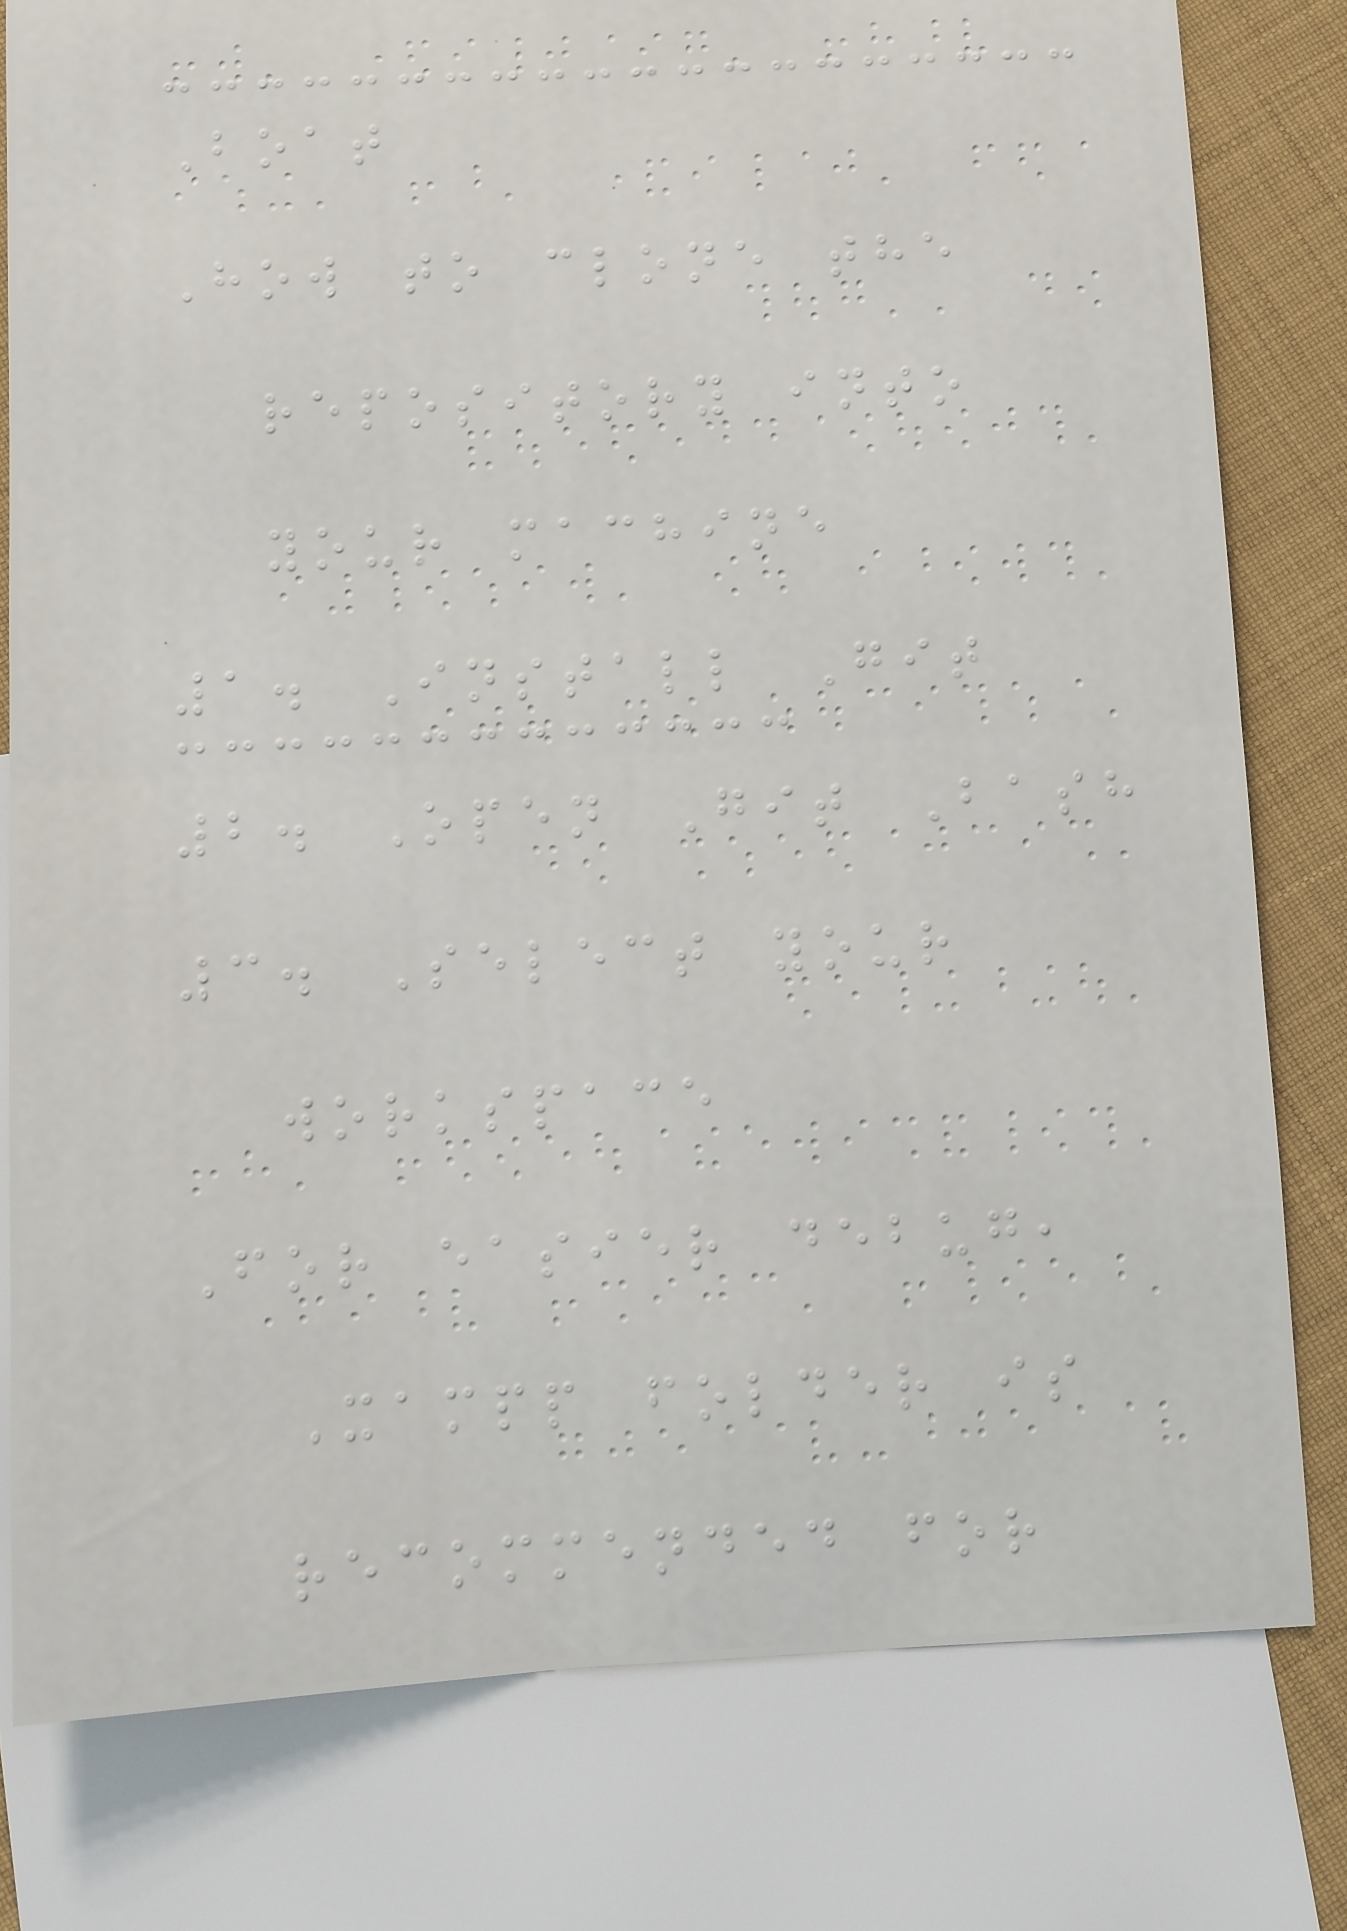Boat
How to clone the
repository into
your machine
1. Install Git
2. Open Git Bash
3. Select your
workspace
For easier debug,
Xampp folder is
recommended for
